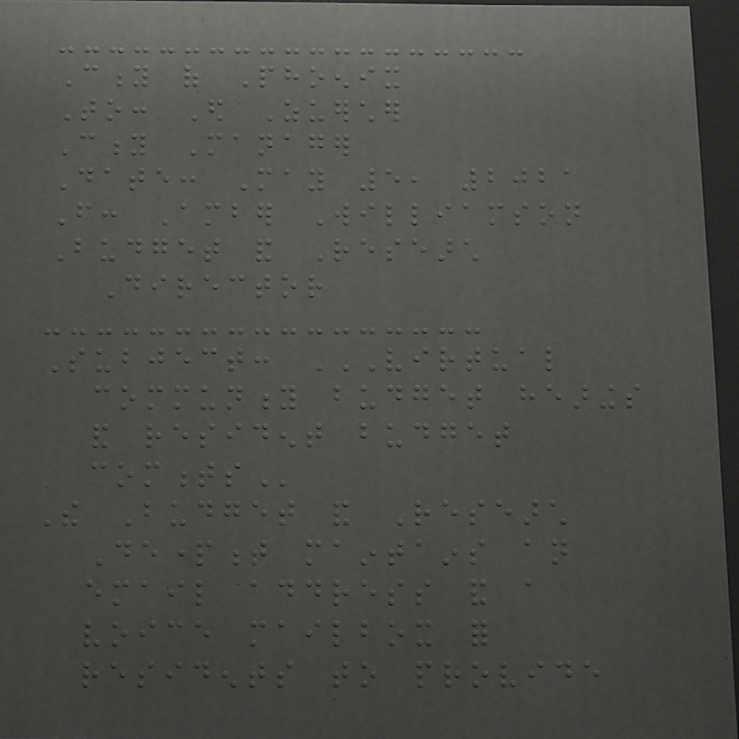City of Phoenix
To: Ed Zuercher
City Manager
Date: May 5, 2021
From: Amber Williamson
Budget and Research
Director
Subject: VIRTUAL
COMMUNITY BUDGET HEARINGS
AND RESIDENT BUDGET
COMMENTS
The Budget and Research
Department maintains an
email address and a
voice mailbox for
residents to provide
